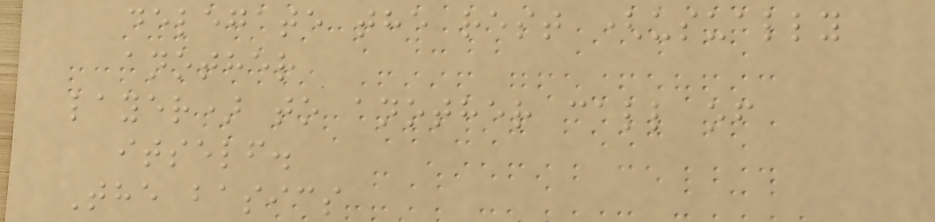delegate the rest (usually
another
layer) to another call of
itself.
The basics
